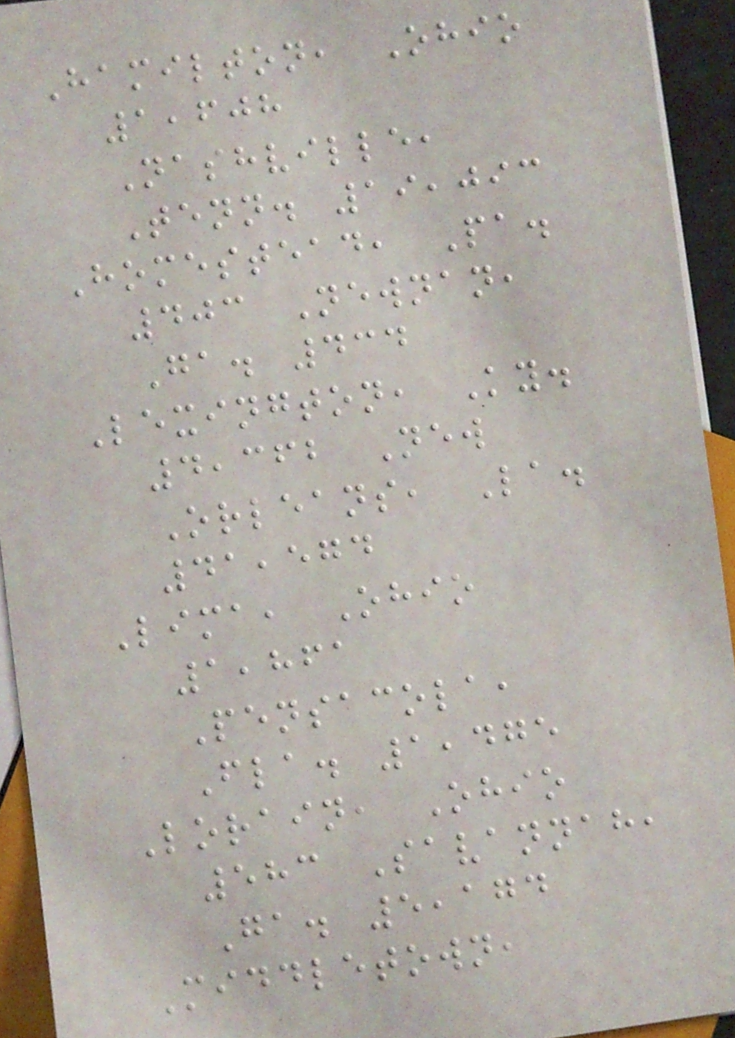Hamilton, Ohio
1,608
Nashville,
Tenn. 19,093
Homestead, Pa.
403 Newnan,
Ga. 434
Lexington, Ky.
4,362 New
Orleans, La.
41,574
Lima, Ohio
1,861
Pensacola,
Fla. 1,475
Lorain, Ohio
583 Savannah,
Ga. 5,174
Middletown,
